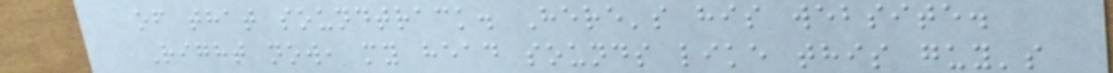of that soundtrack. Here's his website.
Right now, my head sounds like this guy's
